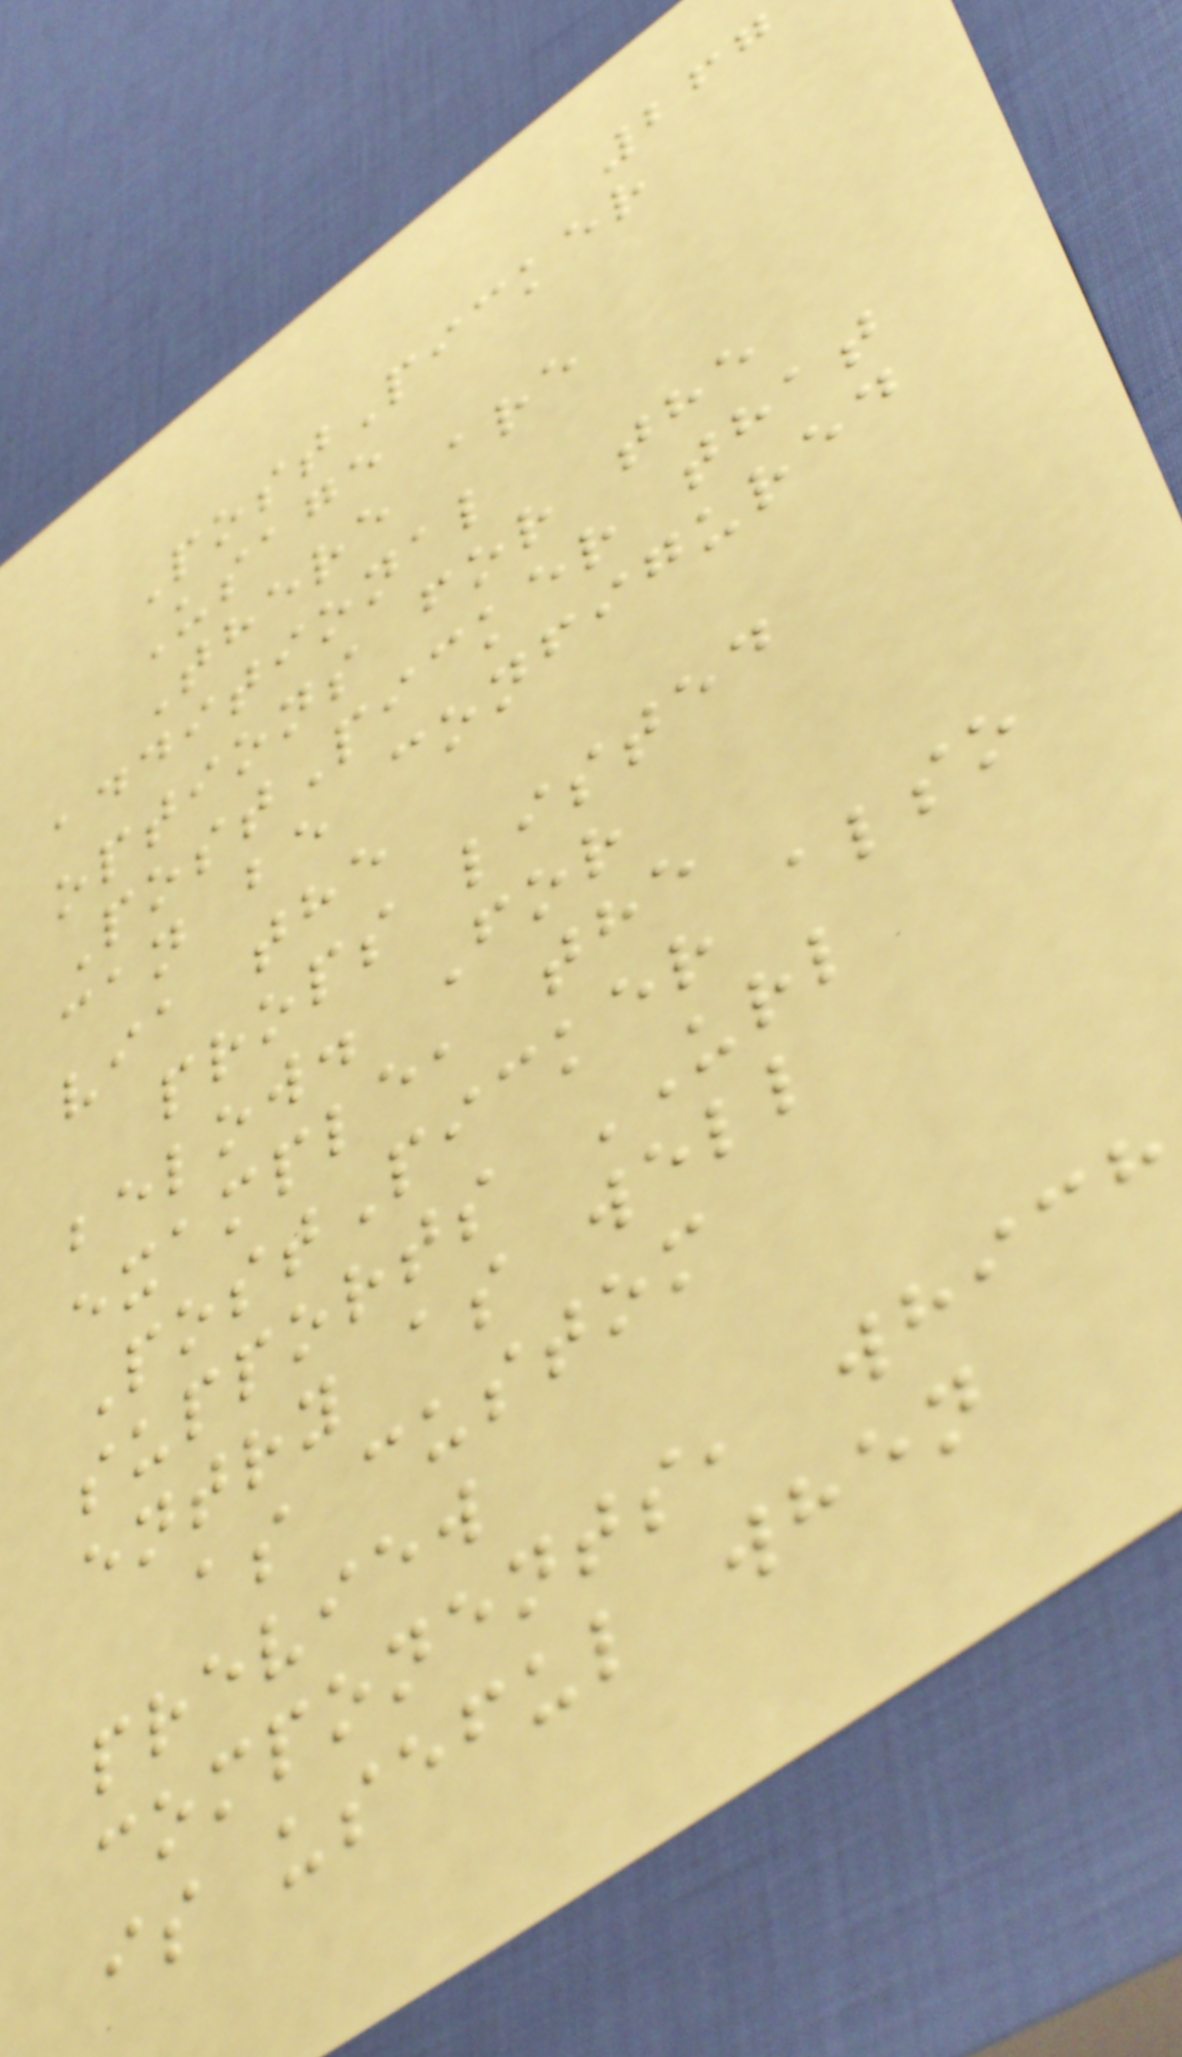267
PostPicker
Usage
There are
additional
options for the
PostPicker that
can be configured
via the
props listed
below. For
example, the
PostPicker also
supports URL
entry as well
as custom
preview
components, which
is useful when
